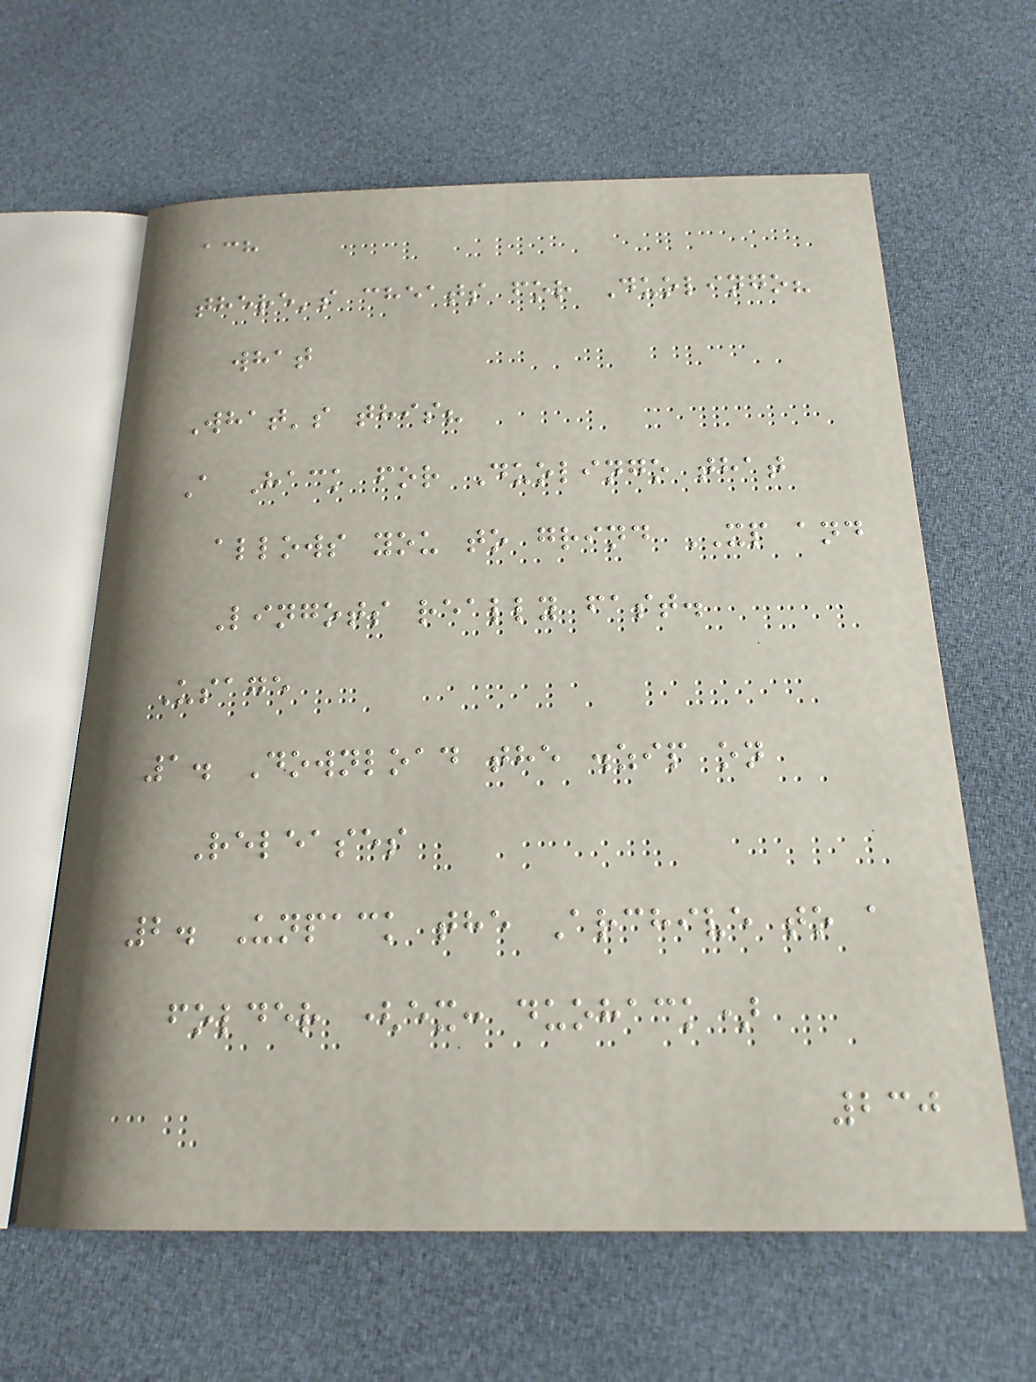ach
there's cheats for Duolingo?
what
What's this?
A Hack for Duolingo that
allows you to grind XP and
Lingots really fast.
Usage
1. Download the .zip on
Releases
2. Unpack the Archive to a
folder (ex: duohack)
230
